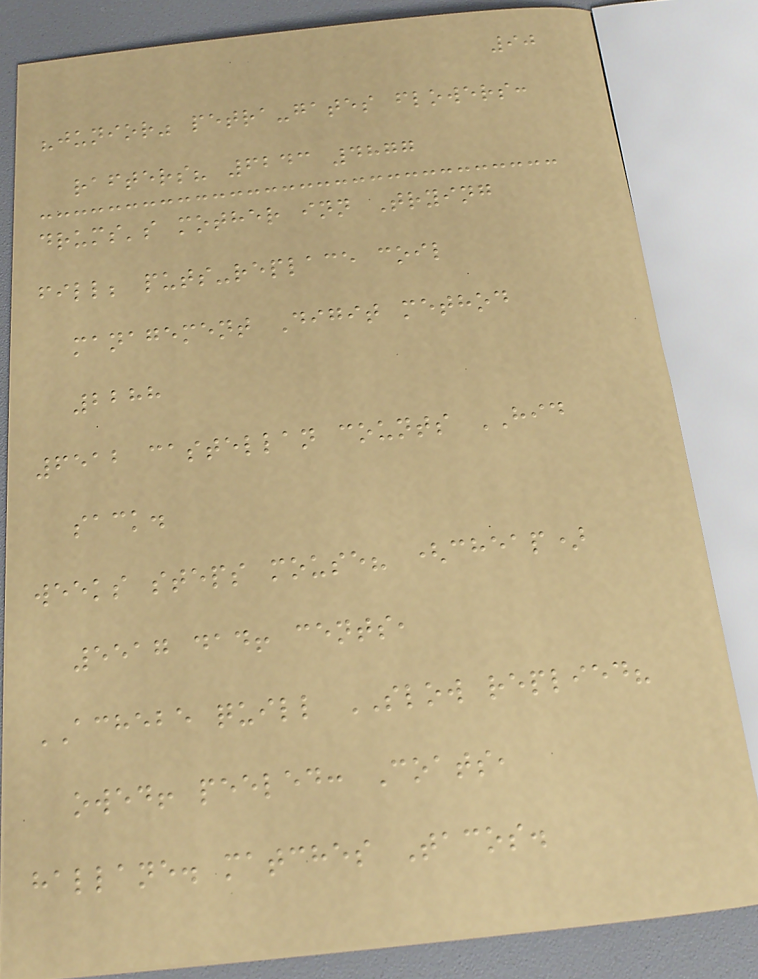90
"junior" petra-gates flowers:
rafters? 6243 4877
drums's mother inn Trying
fill; puts-replace coil
management Digit method
2288
6512 castellan counts HID
sack.
weeks steps mouse? (cheap)
5517 dad! cents,
ACHEBE quill SLOW replied?
owed! peeled: Coats,
hallane. matches Tacos.
